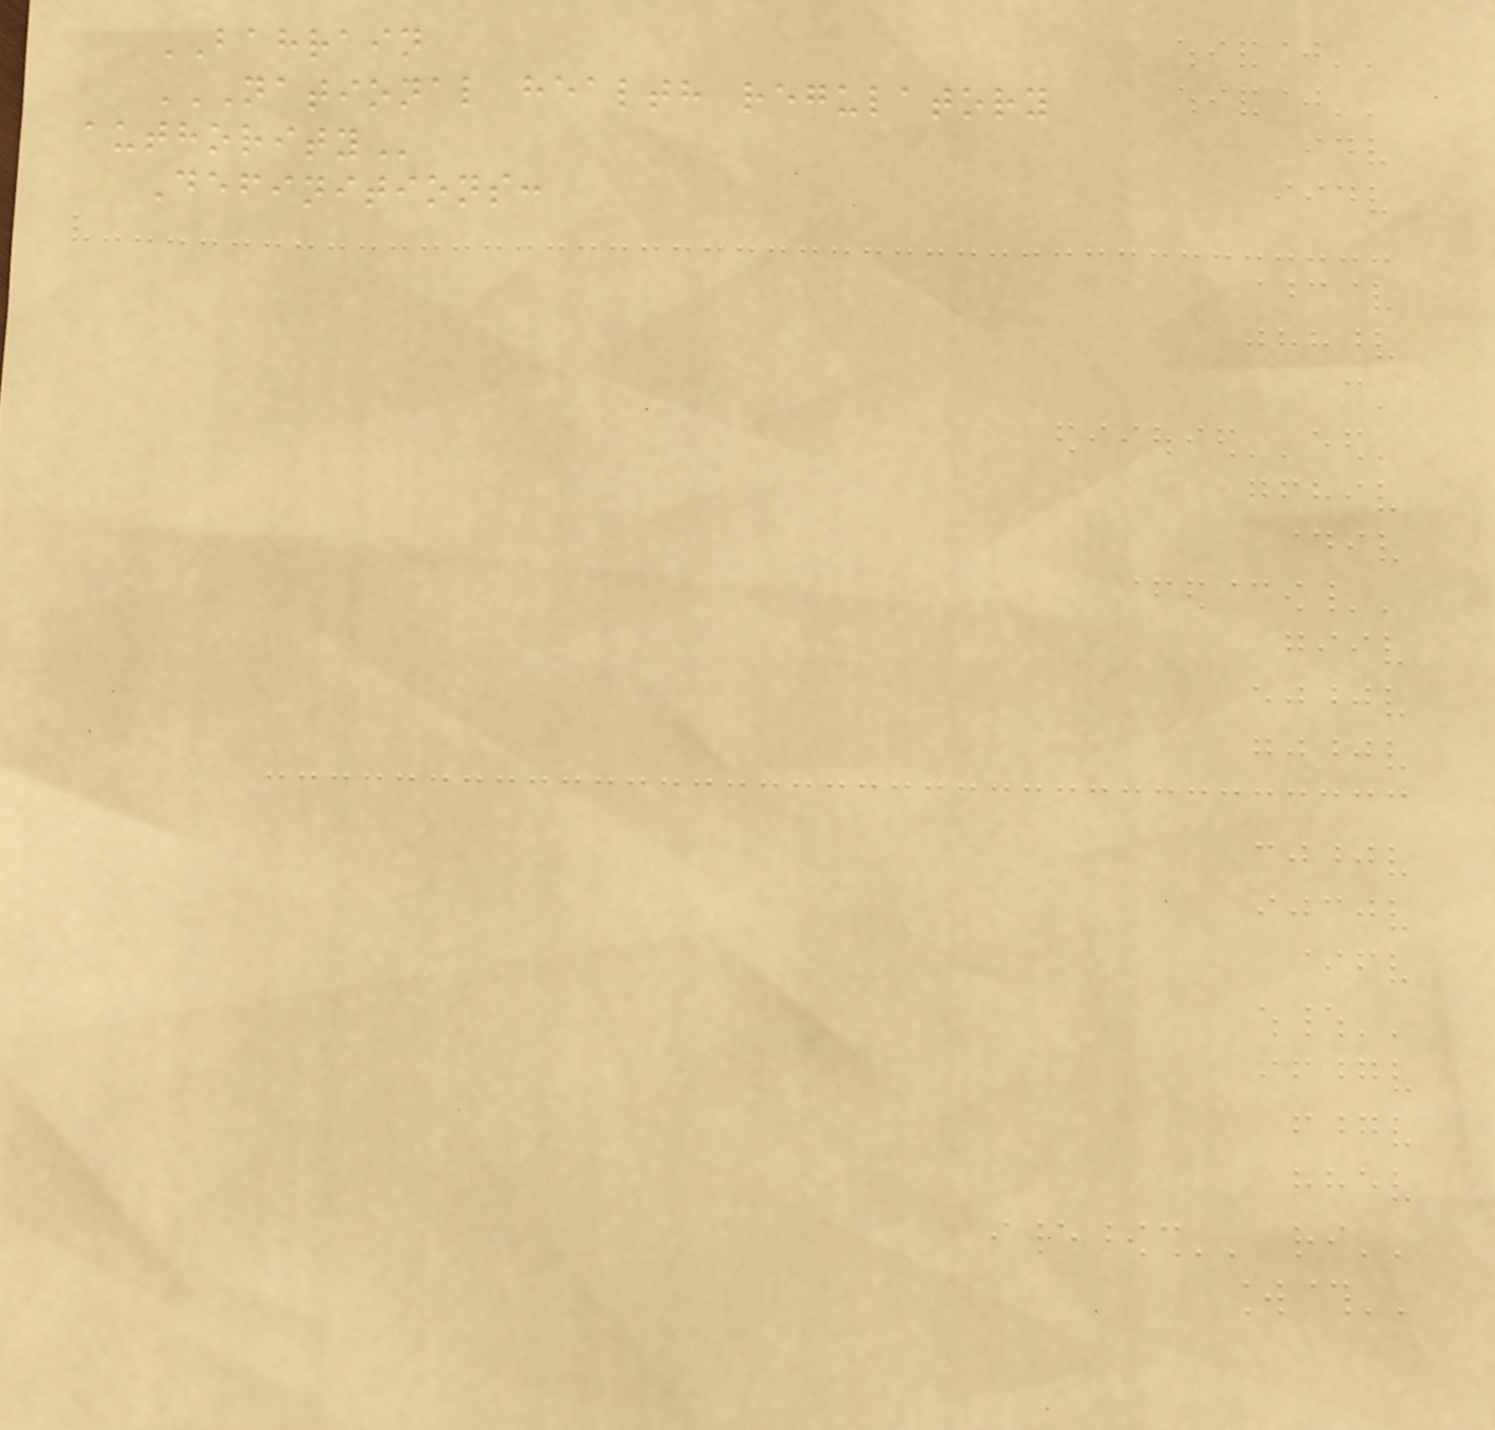BAHRAIN
NATIONAL HEALTH REGULATORY
AUTHORITY
Definitions:
